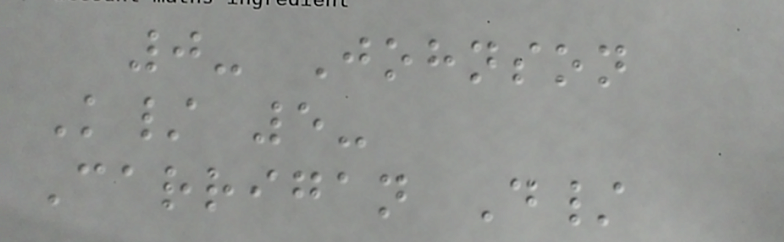0- Johnson
K/ 5-
Carrigan D/
